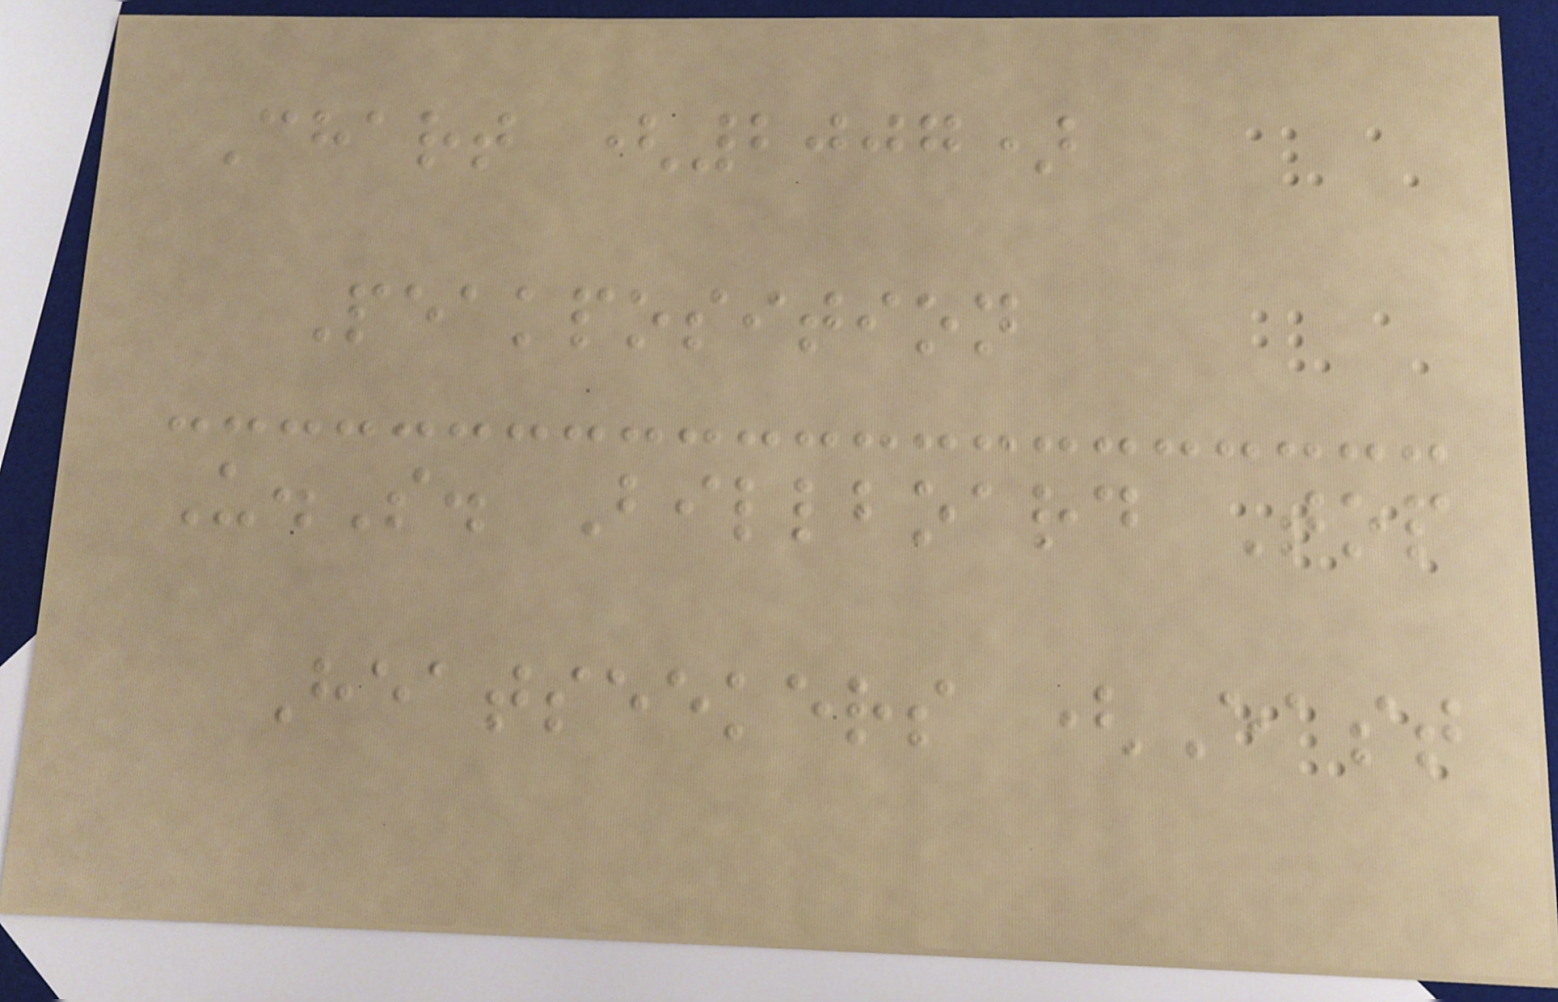Chart (2007)
Peakposition
U.S. Billboard Top
Heatseekers (East
